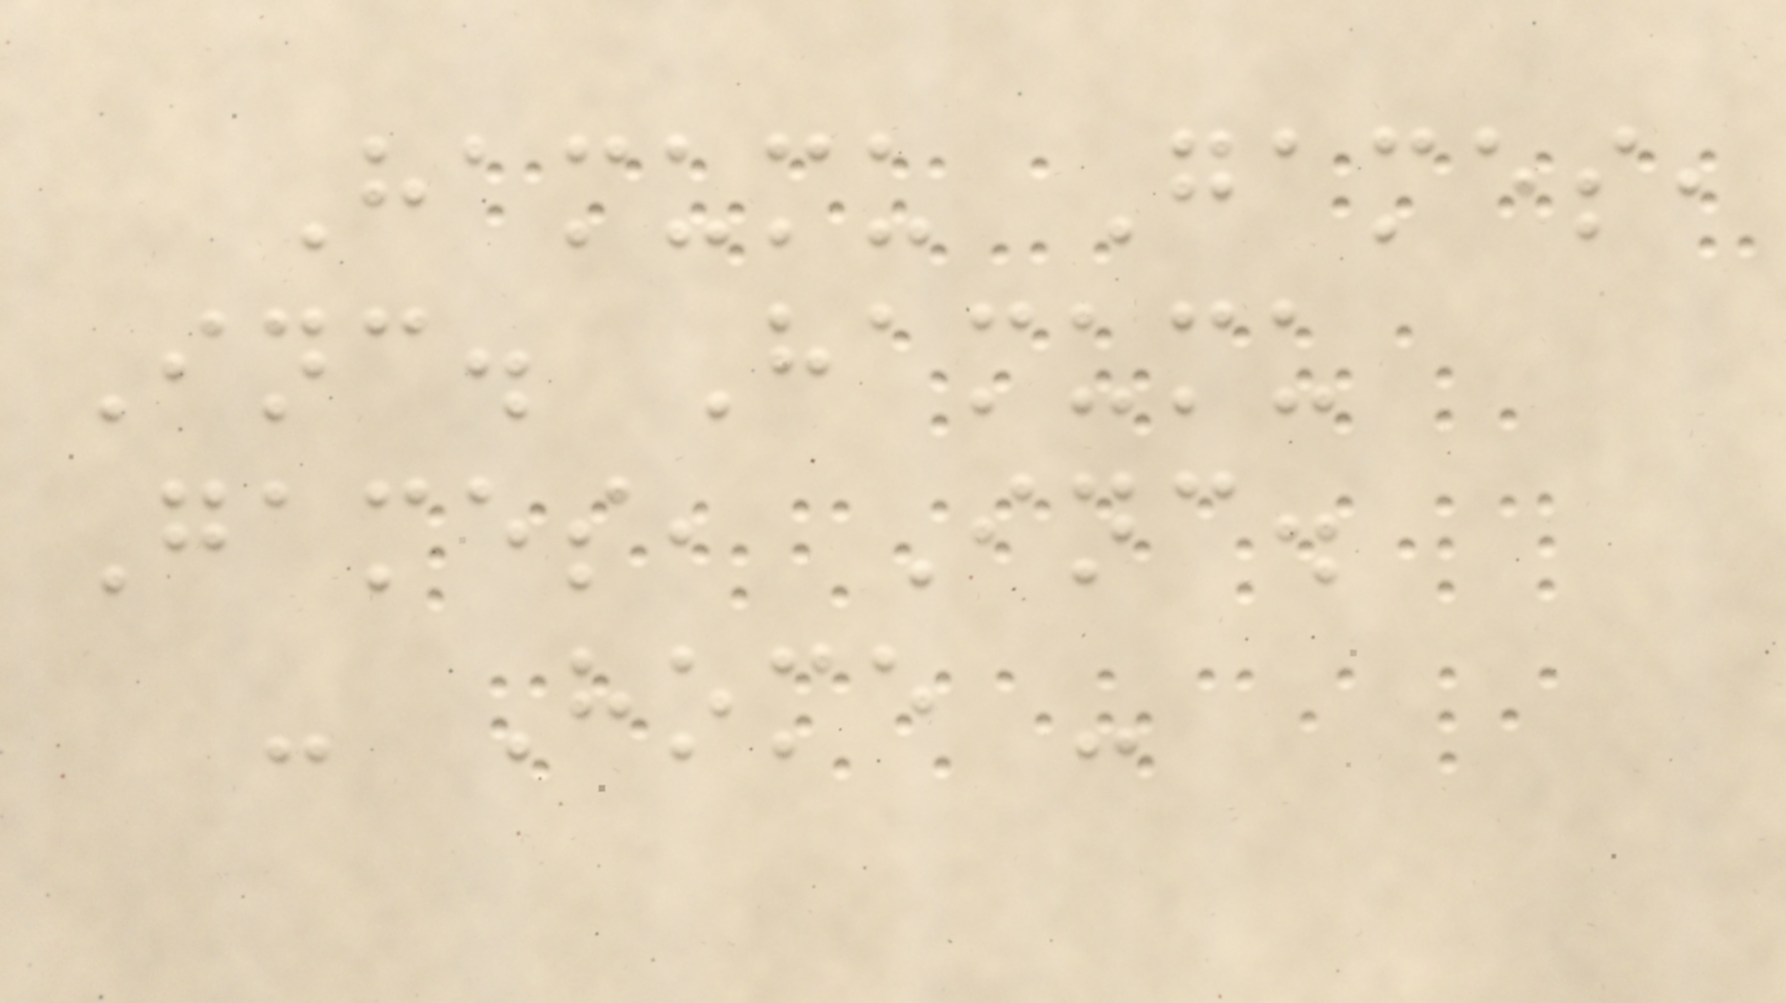Hamumu Games,
Inc. Hamumu
Games, Inc.
- Home -
